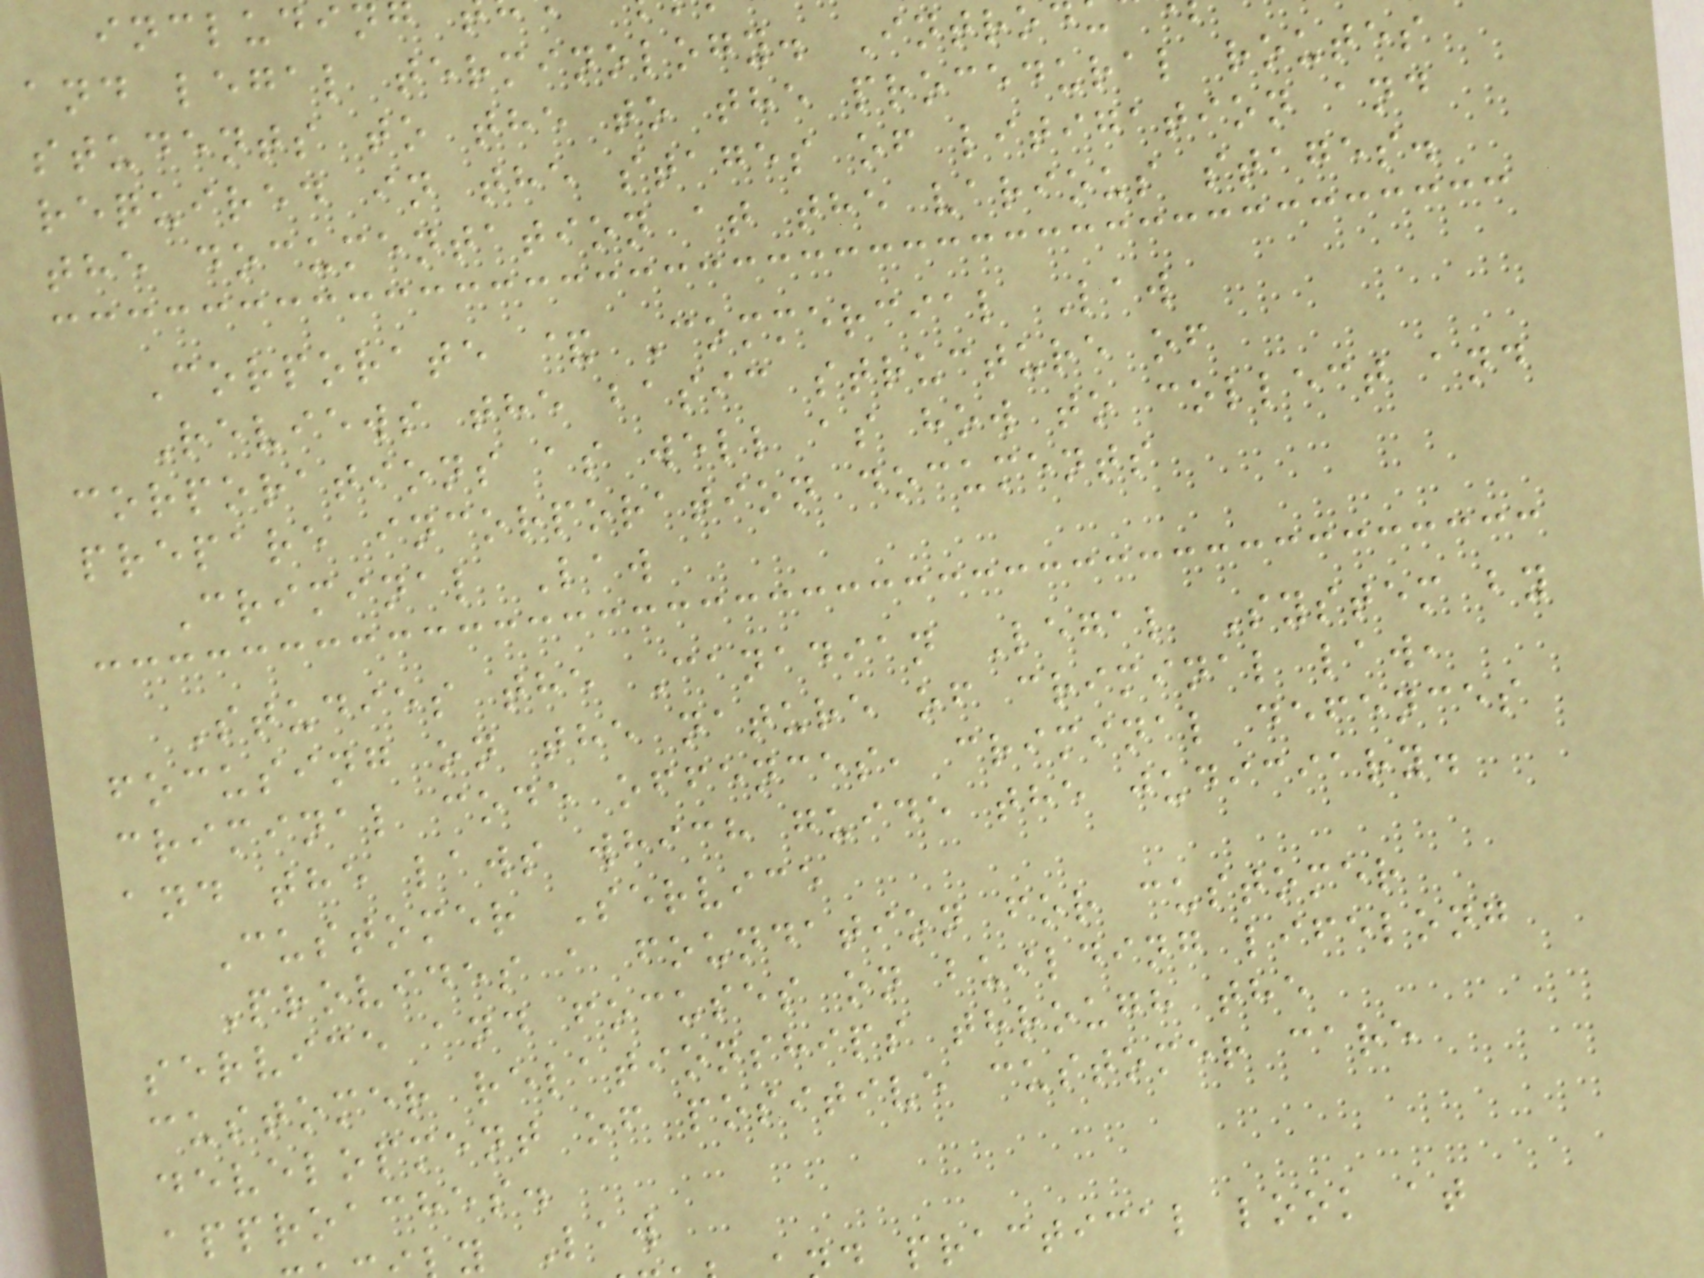and legal terminology. Intro
students to the to the procedural routes
required in the stages of litigation and
the documentation at the various stages.
Corporate & Commercial Law
Reviews the basic structure of
corporations as well as how to collect and
prepare incorporation documents
Criminal Law
Studies the Canadian Legal System by
focusing on the nature of criminal law,
criminal code offences, criminal defences
and the laws which guide the judiciary.
Customer Service
Provides a foundation for customer
service and focuses on building lifelong
customer relationships through the
development of positive customer care
approaches.
y Law
practical look at
